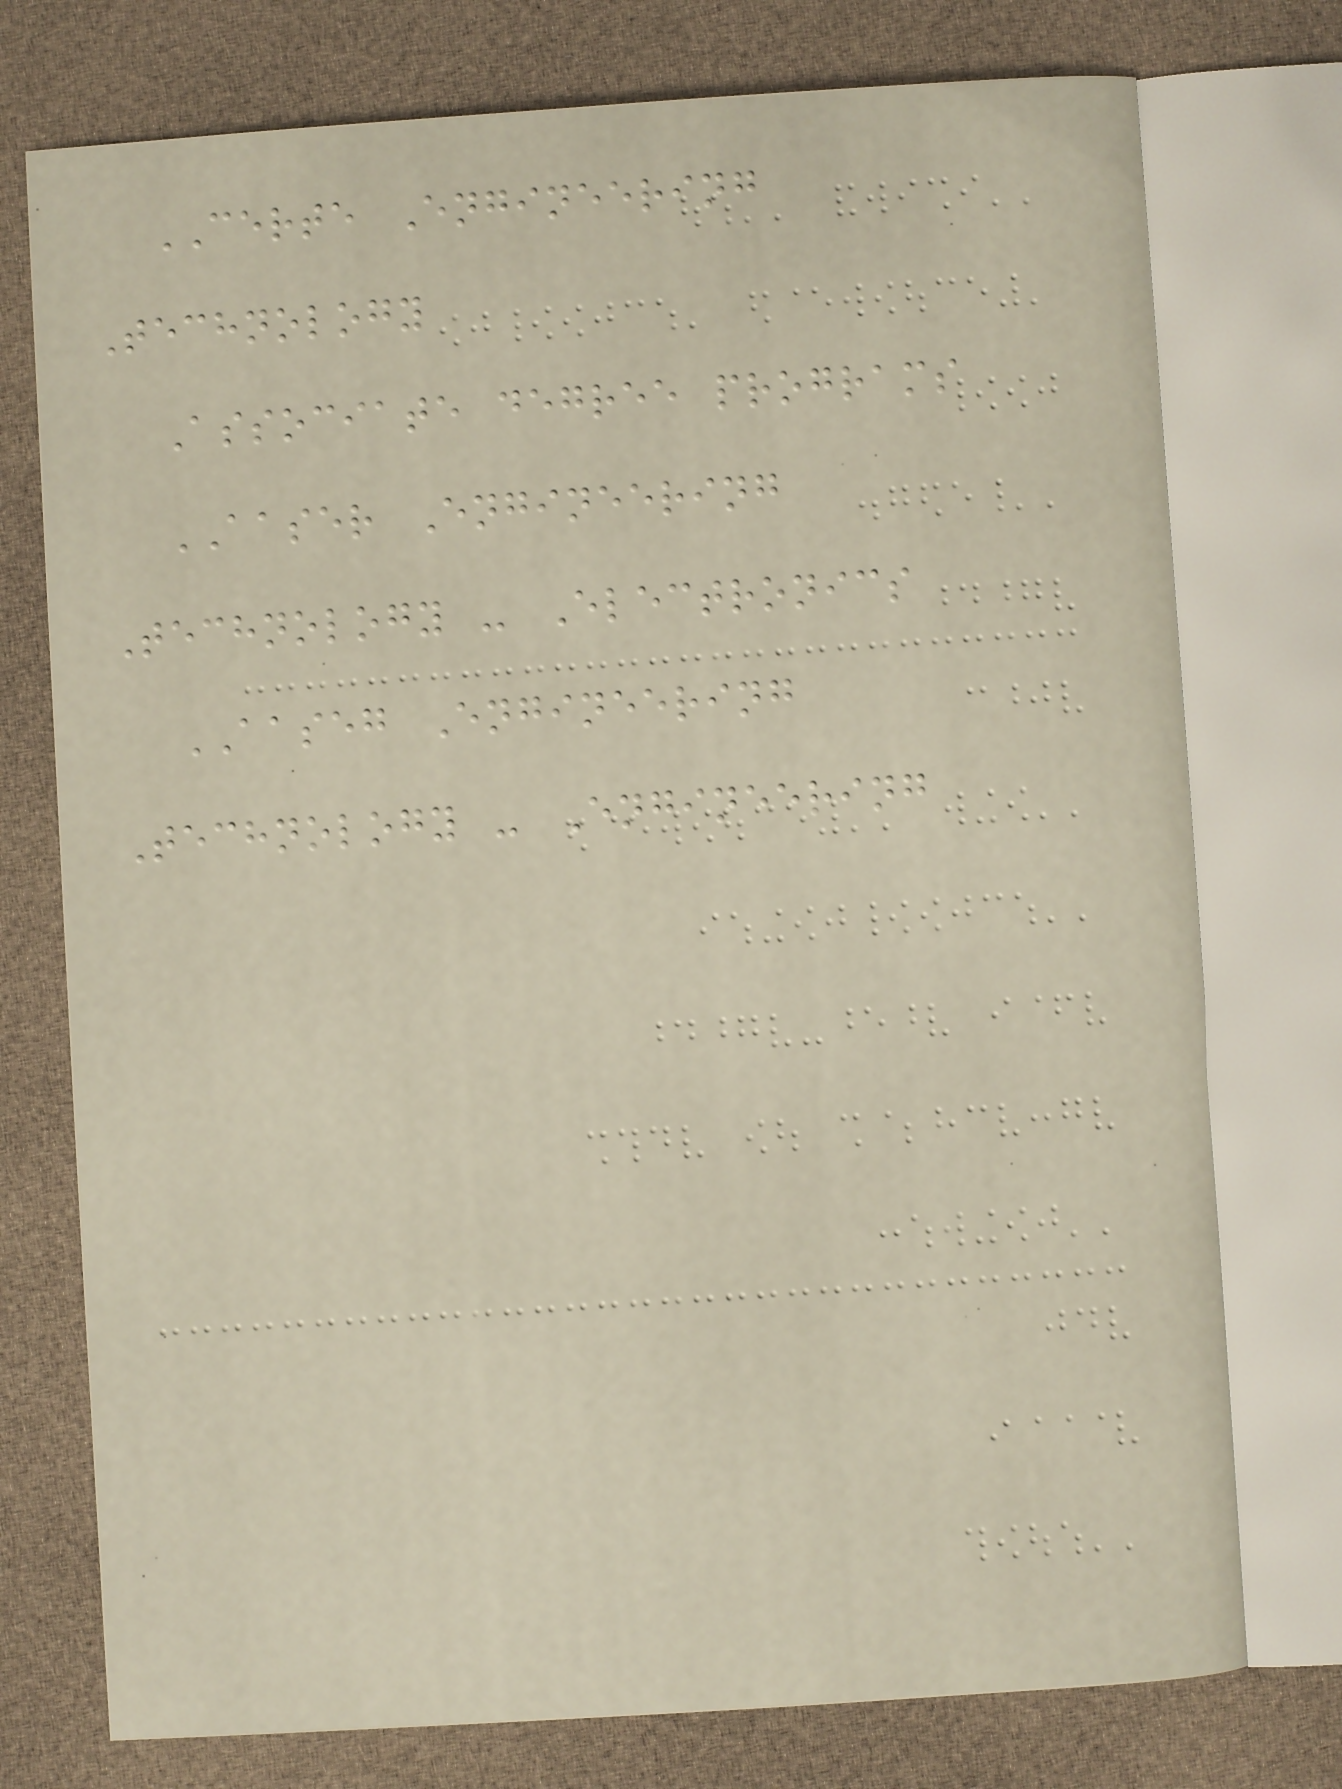CERTE Engineering
Technology
Associate degree programs
AASER Engineering
Technology - Electronics
AASEG Engineering
Technology - Engineering
